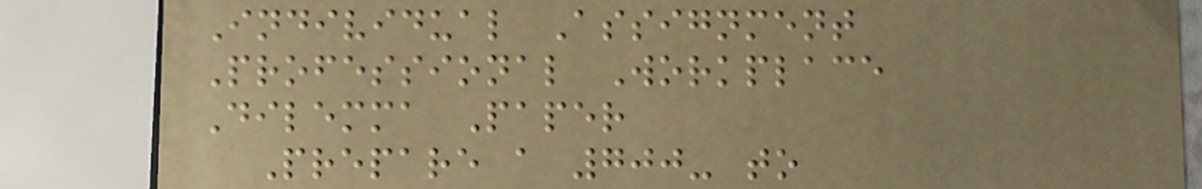Individual Assignment
Professional Workplace
Dilemma Paper
Prepare a 700- to
